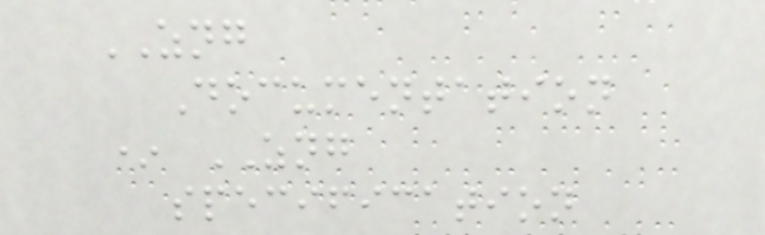ZNG
Documentation
* ZNG
specification
